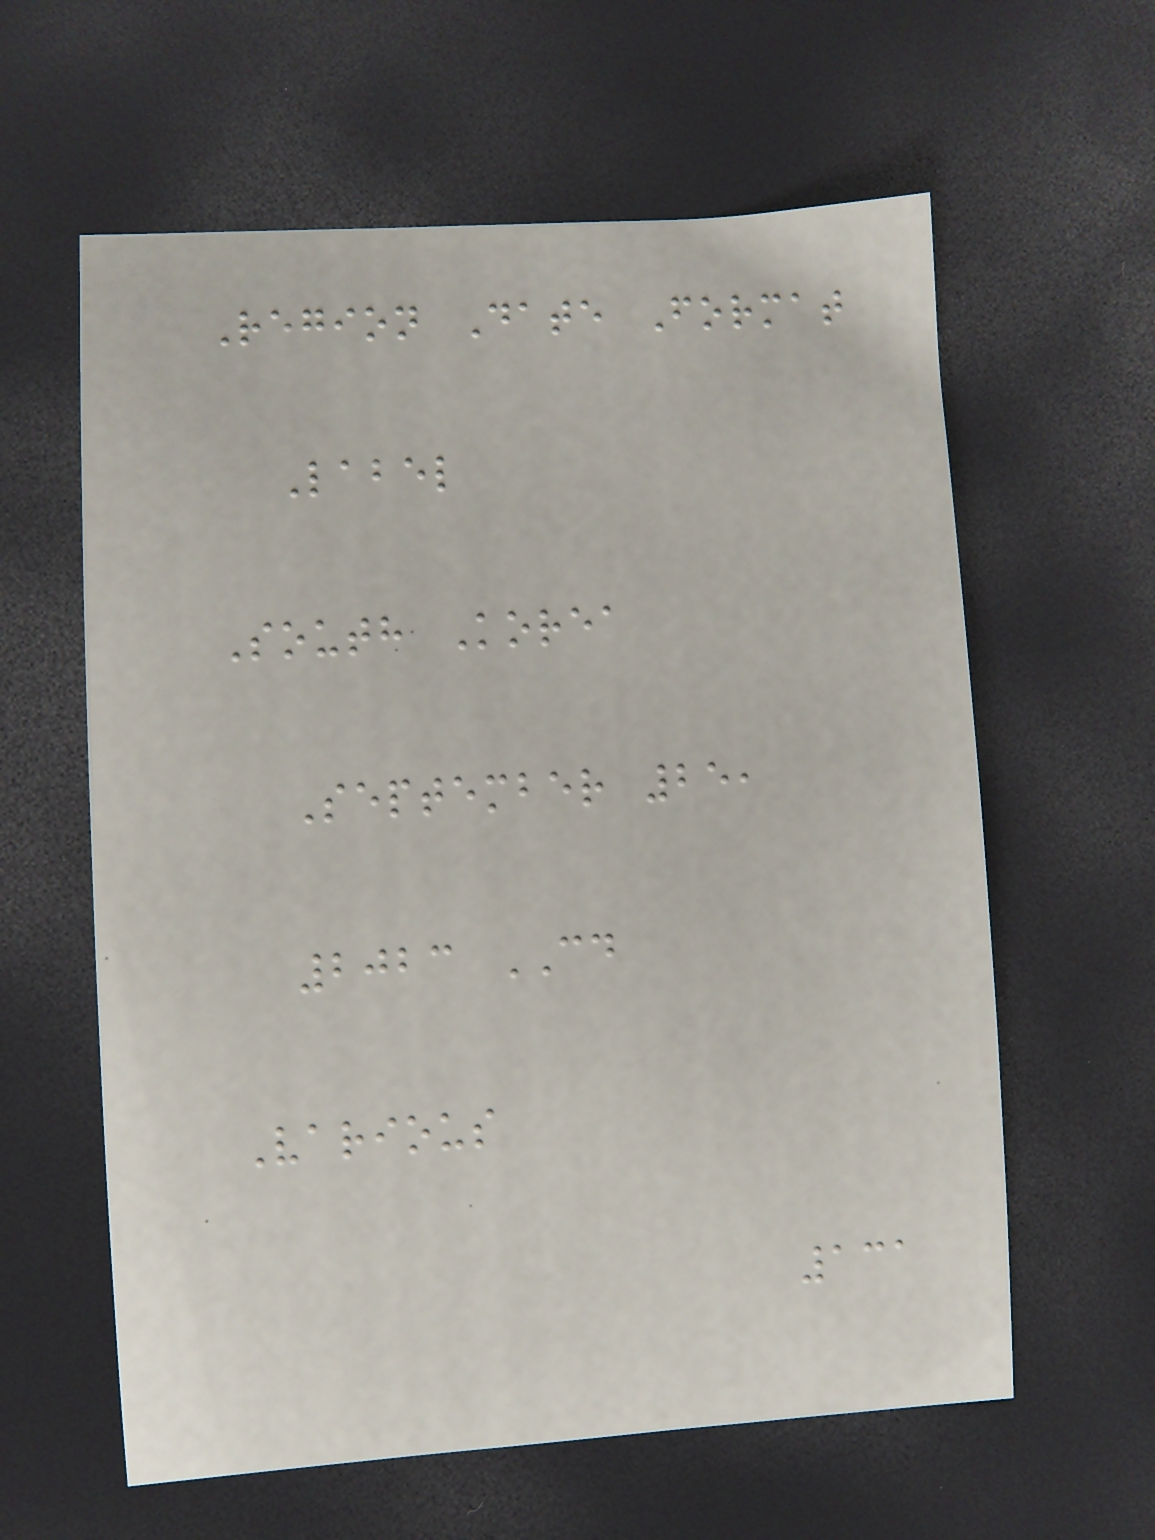Region Date Format
Label
South Korea
September 25,
2023 CD
Various
131
